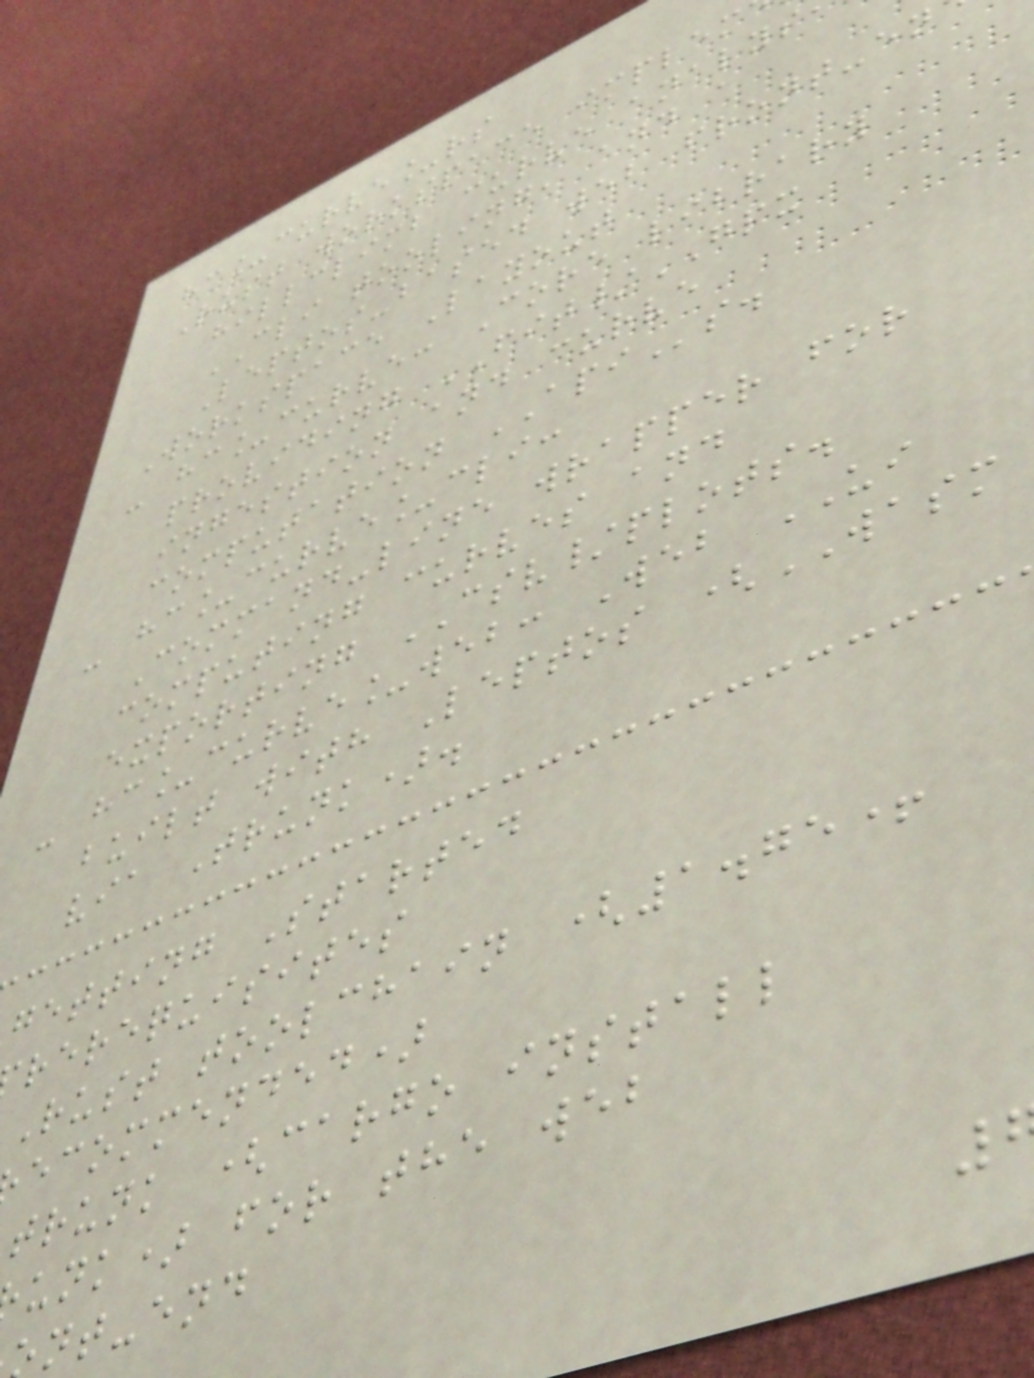hc_curve_rs
Rust workspace implem
hillclimb curve analys
CLI tooling, and a
Leptos-based web front-en
Workspace Layout
- hc_curve: Core library
providing FIT/GPX
ingestion and curve
computation APIs.
- hc_curve_cli:
Command-line wrapper for
computing curves and
exporting CSV/plots.
- hc_curve_web: Web UI
built with Leptos (WASM
via Trunk).
getting Started
rerequisites
Rust toolchain (1.75+
ecommended)
trunk (cargo install
unk) for the web
nt-end
